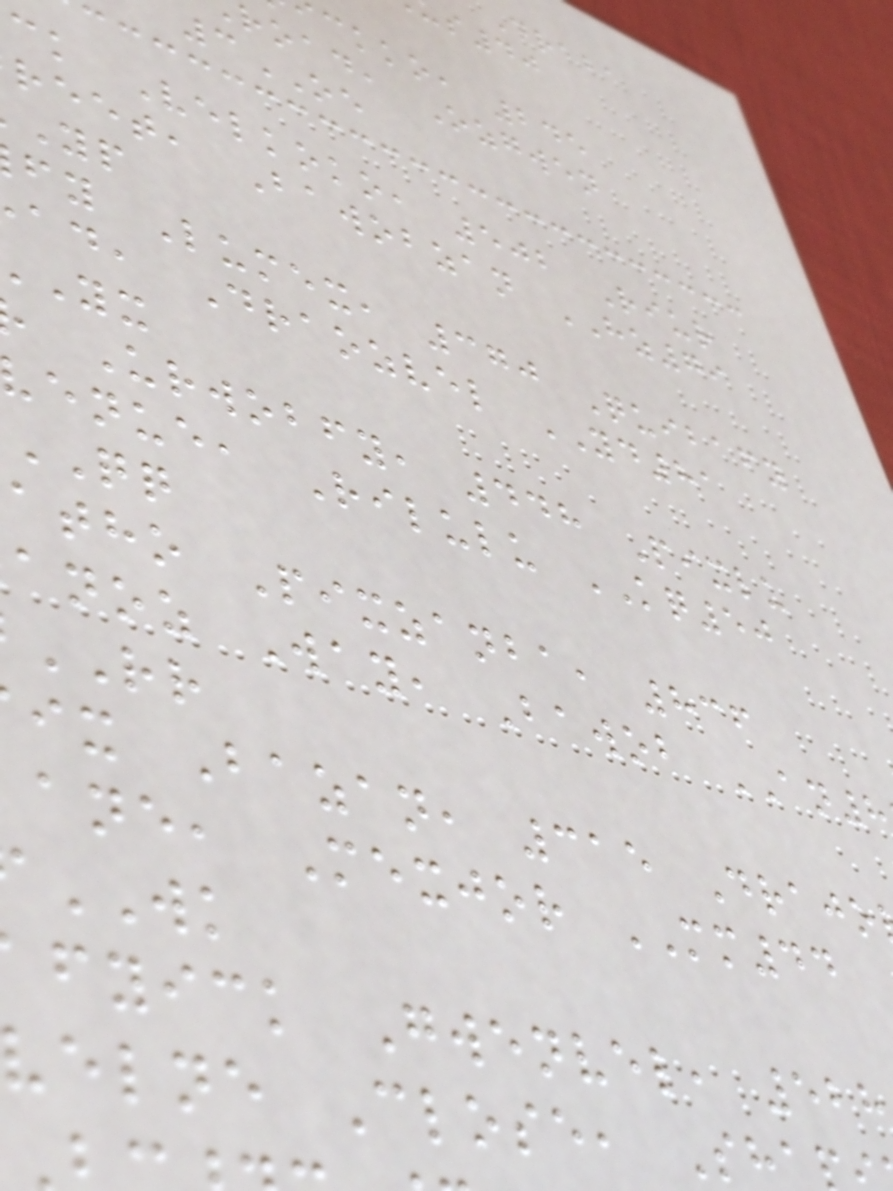ckko, 245
road, Ozgwen
3OE
ck Velkoko, 502 Riur
reet, Bawobzan HZ79
fy Lumex, 370 Quibafy
ad, Draozvel YD81
Urwobfy, 448 Pixlu
enue, Rilulu KQ50
QQ
atho Pixzanba, 836
anoz Way, Bawob AN8
RR
ix Bazan, 315 Drajo
ane, Mexjor MM44
WK
fyick Gwenvel, 528
velne Close, Sha
